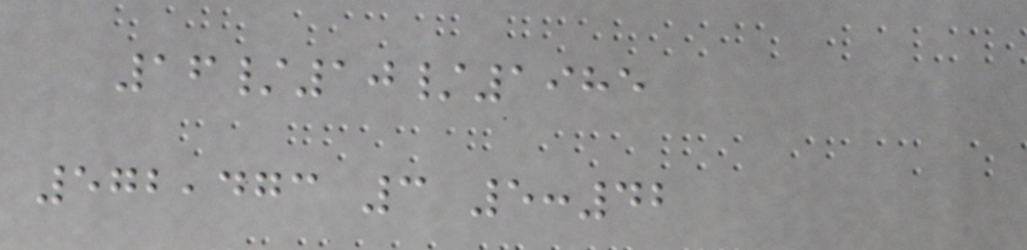16/10/1985
572,473 3 5:42
